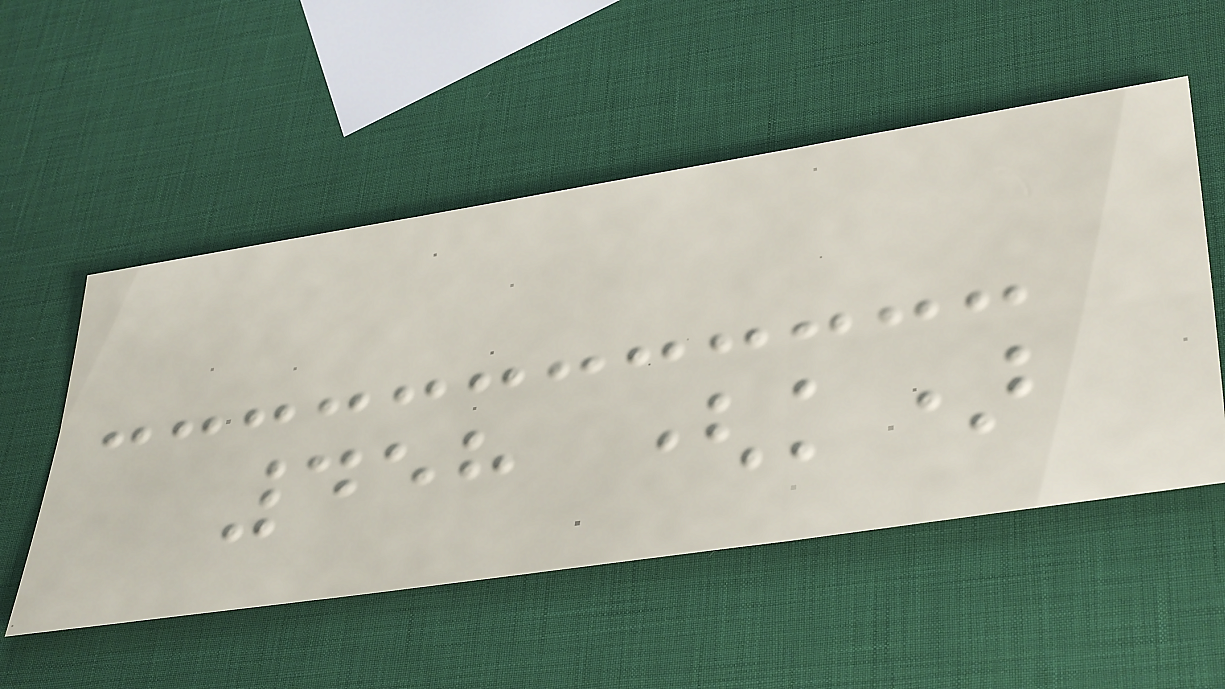458 (k)
